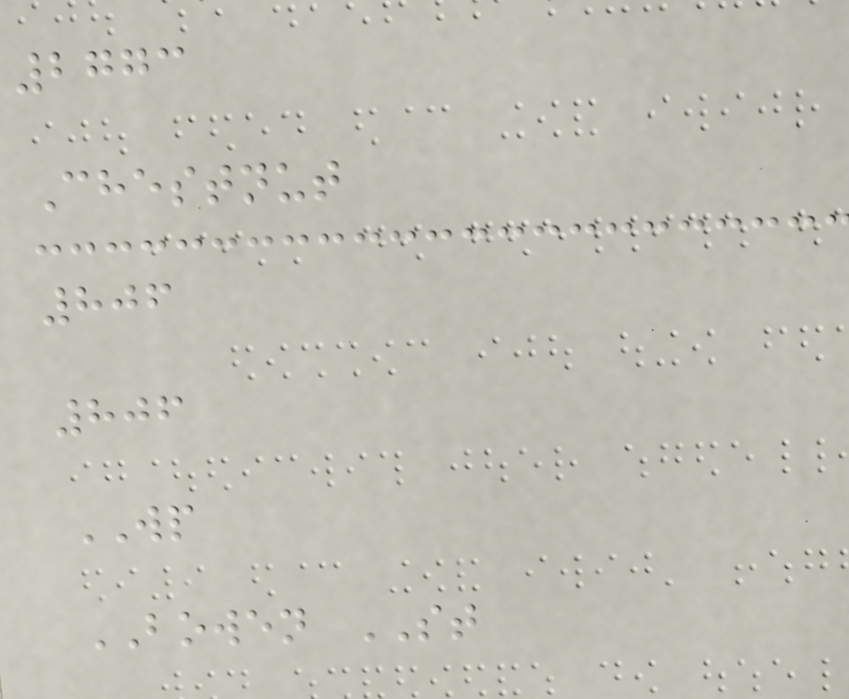2773
Chestnut
806
806
WP
BOWEN ST
